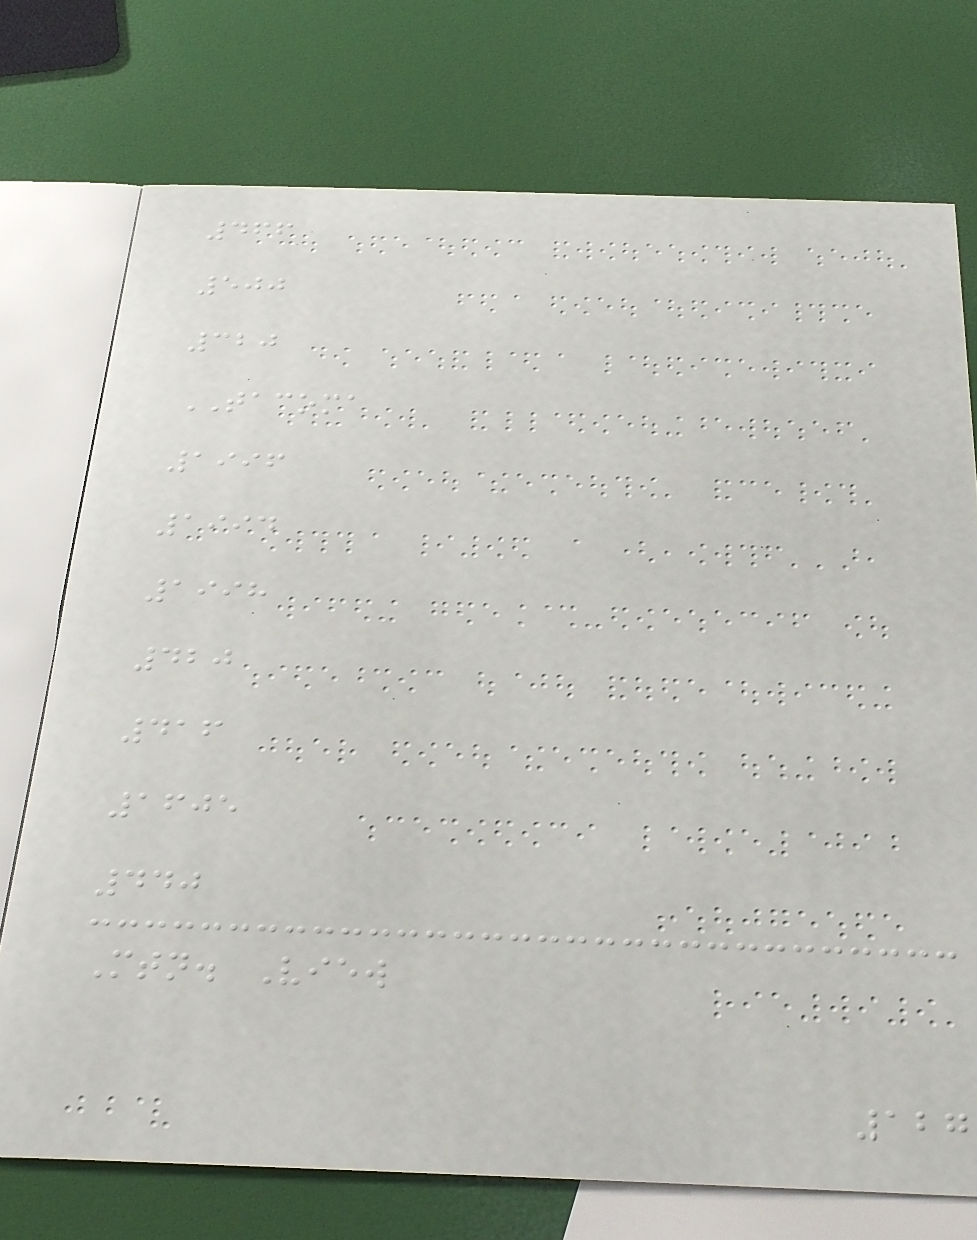466
500
320
TACOMA
1996
1994
1998
420
416
1605
440
Mtn. View
127
